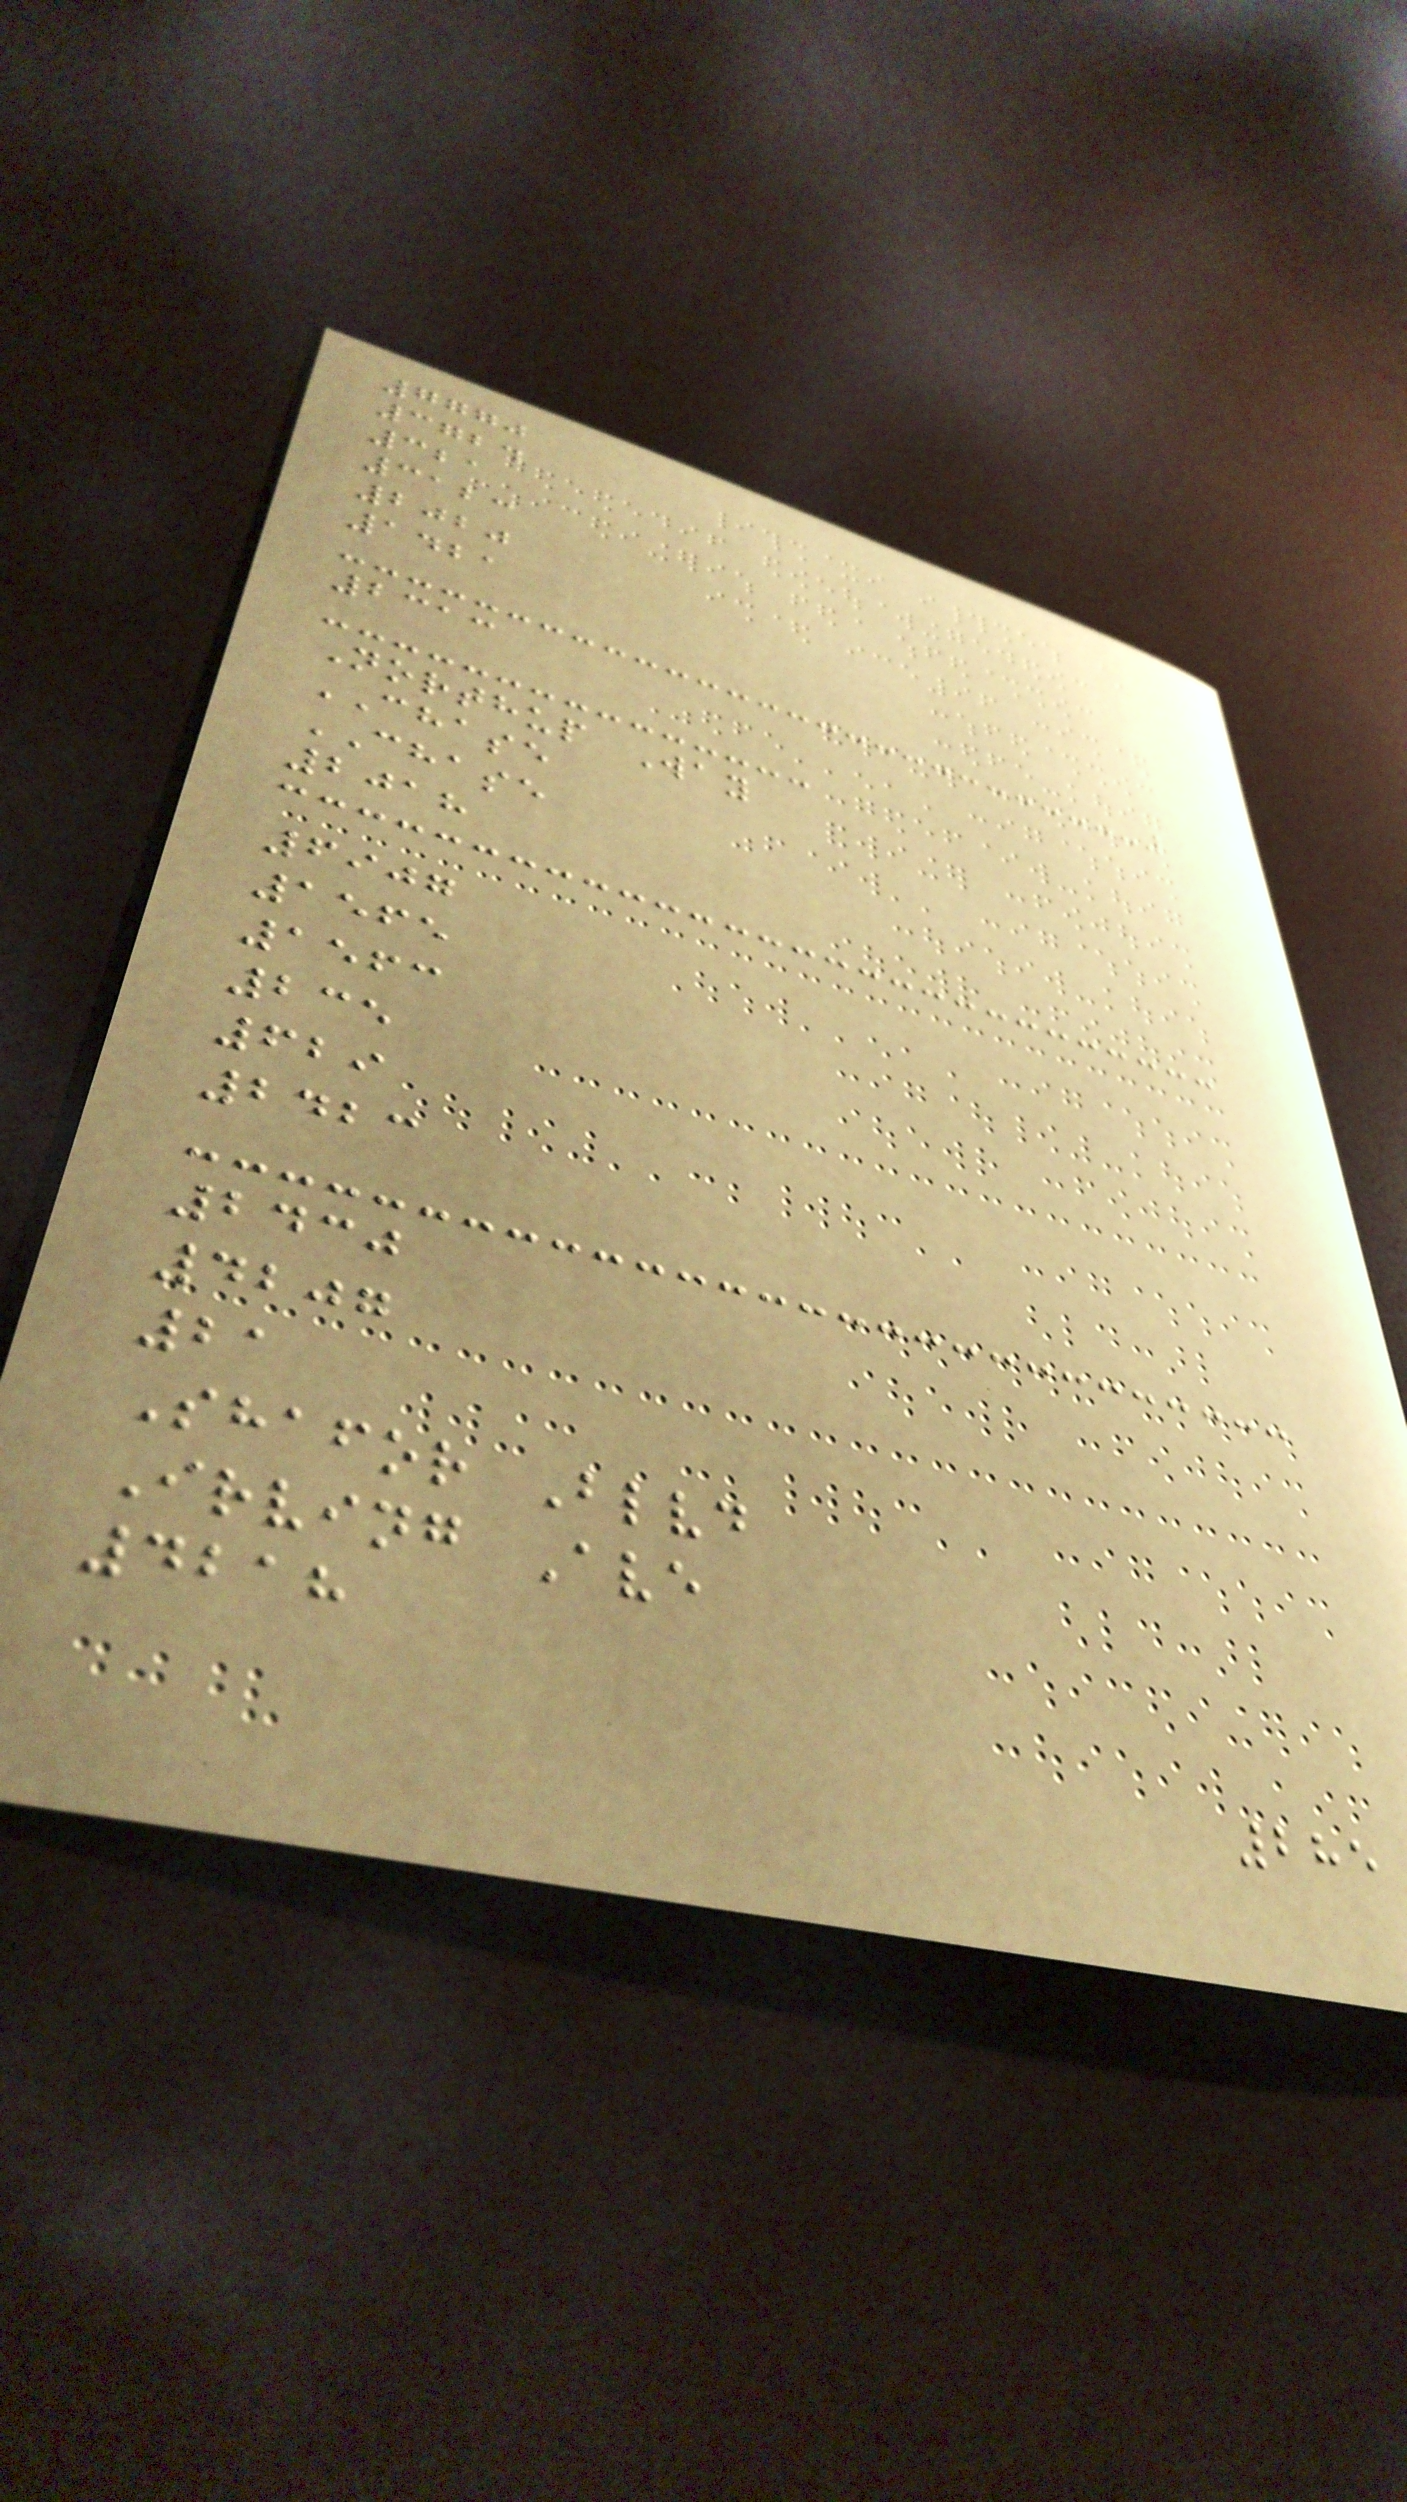7770
3724
321
3123
2020
1421
2313
Northup Way
CHASE
CHASE
2018
6907
1565
1563
235
629
2423
2430
4207
21
Shafor Blvd
Irving Ave
4218
285
